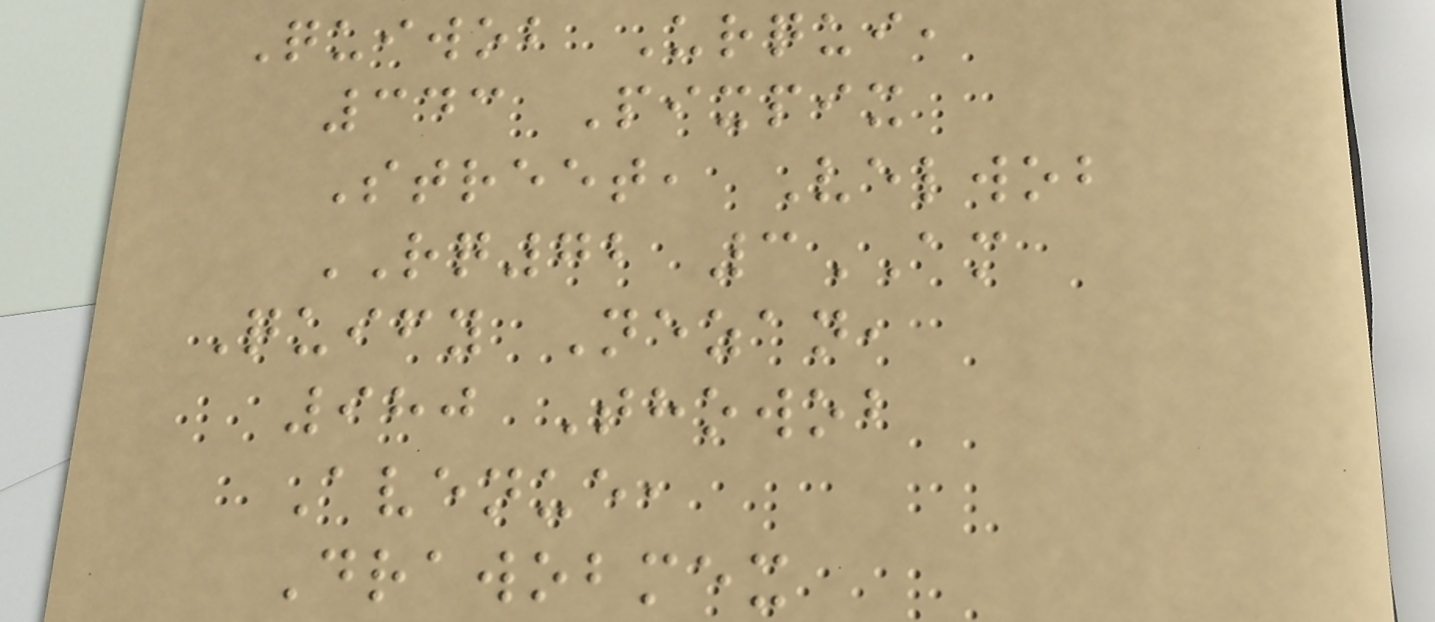Quiwob Urqui,
343 Pixpix
Street, Velwob
RQ72 3AM
Quify Nezan,
980 Thowob
Avenue,
Drawobmex
